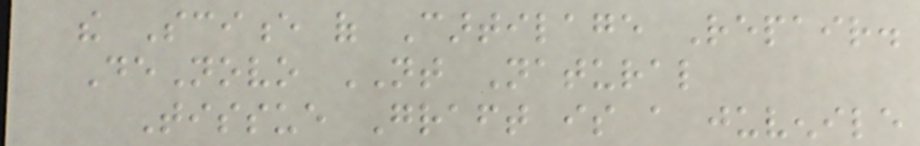the Science of Cartilage Repair.
DeNovo NT Natural
Tissue Graft is a juvenile
